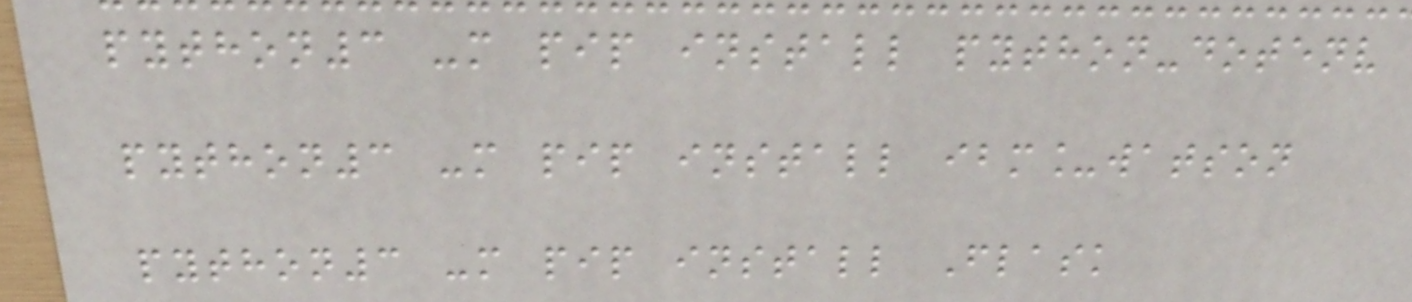python3 -m pip install python-dotenv
python3 -m pip install ibm_watson
python3 -m pip install Flask
